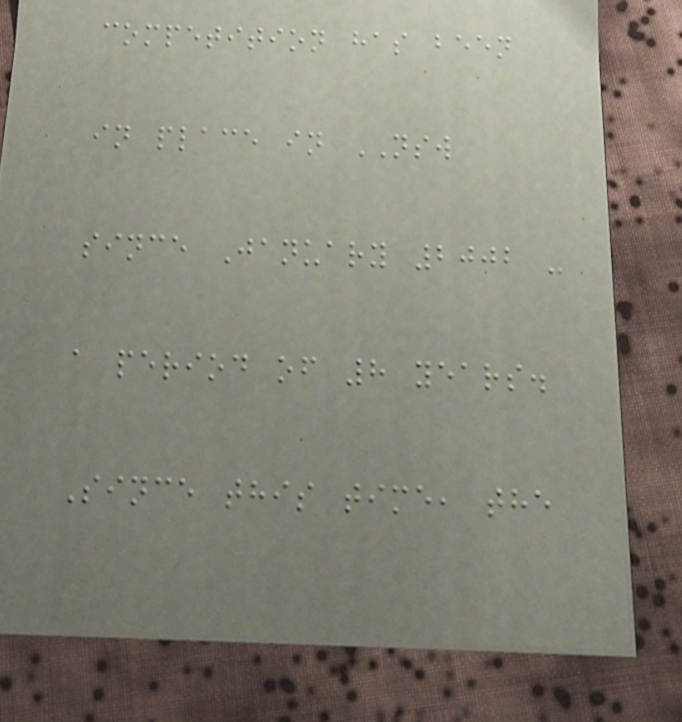competition has been
in place in NSW
since January 2002 -
a period of 8 years.
Since this time, the
